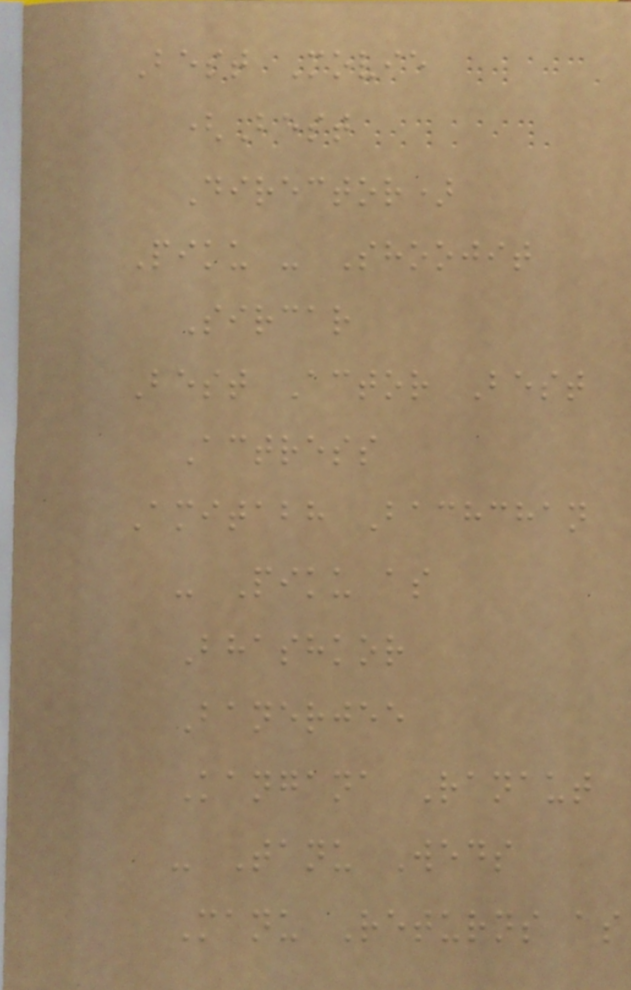Best Movie
(Best
Director)
Piku - Shoojit
Sircar
Best Actor Best
Actress
Amitabh Bachchan
- Piku as
Bhashkor
Banerjee
Kangana Ranaut
- Tanu Weds
Manu Returns as
